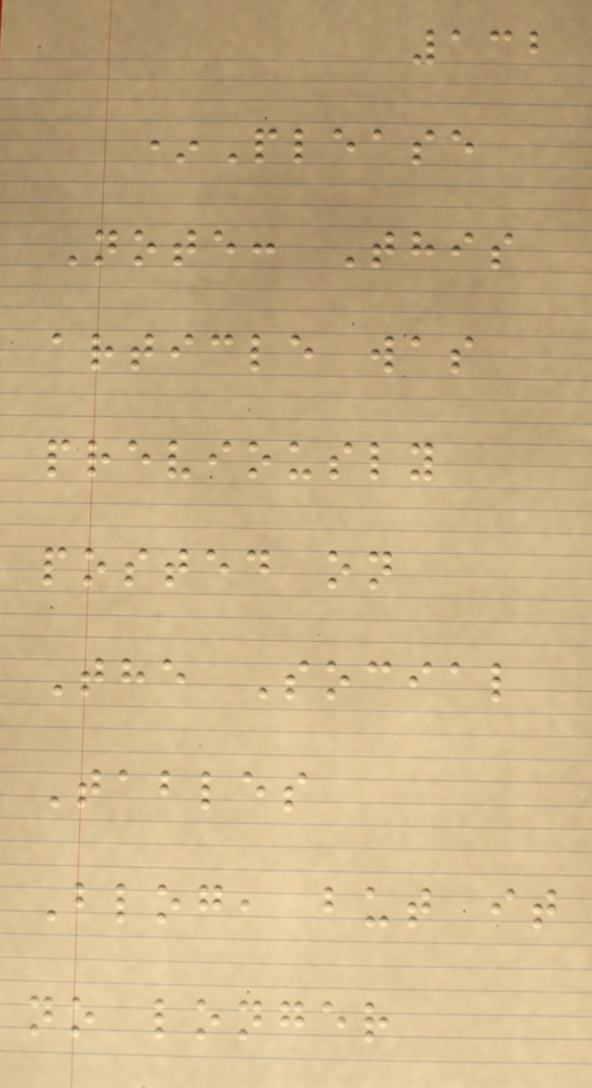132
*Please
Note: This
article was
previously
posted on
The Social
Tables
Blog, but it
no longer
